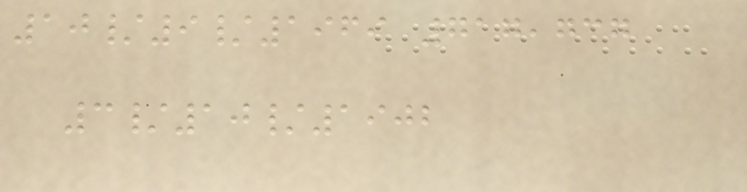10/9/1969 717,737
3/10/1902
